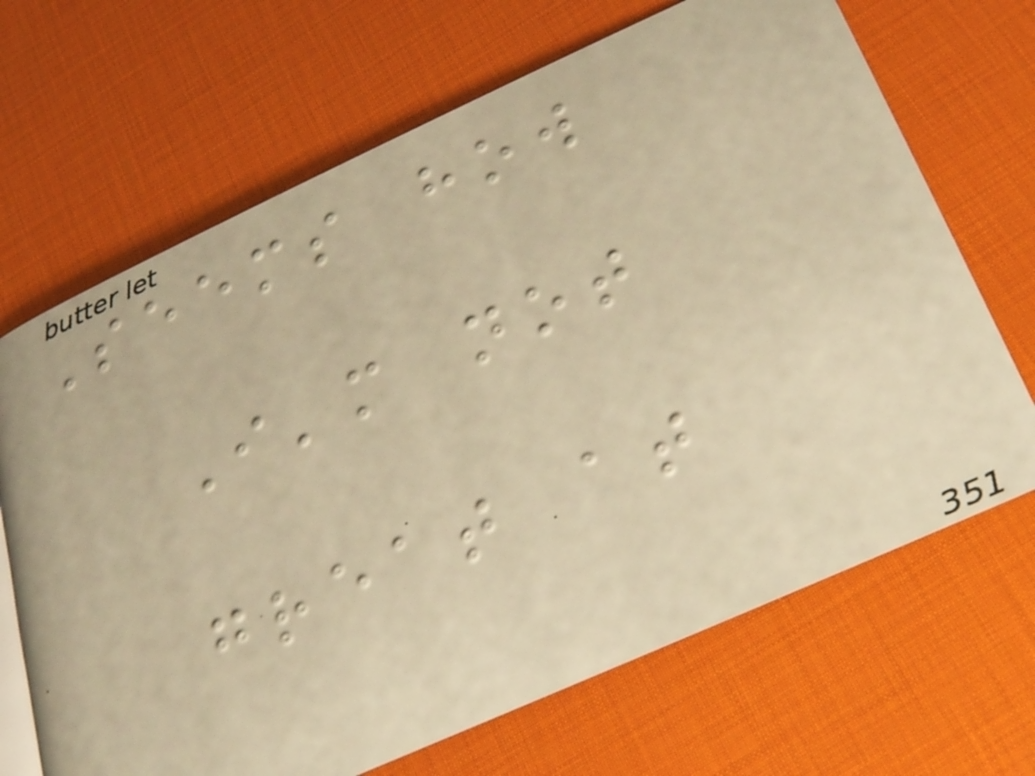Seems how
I'm not
great at
